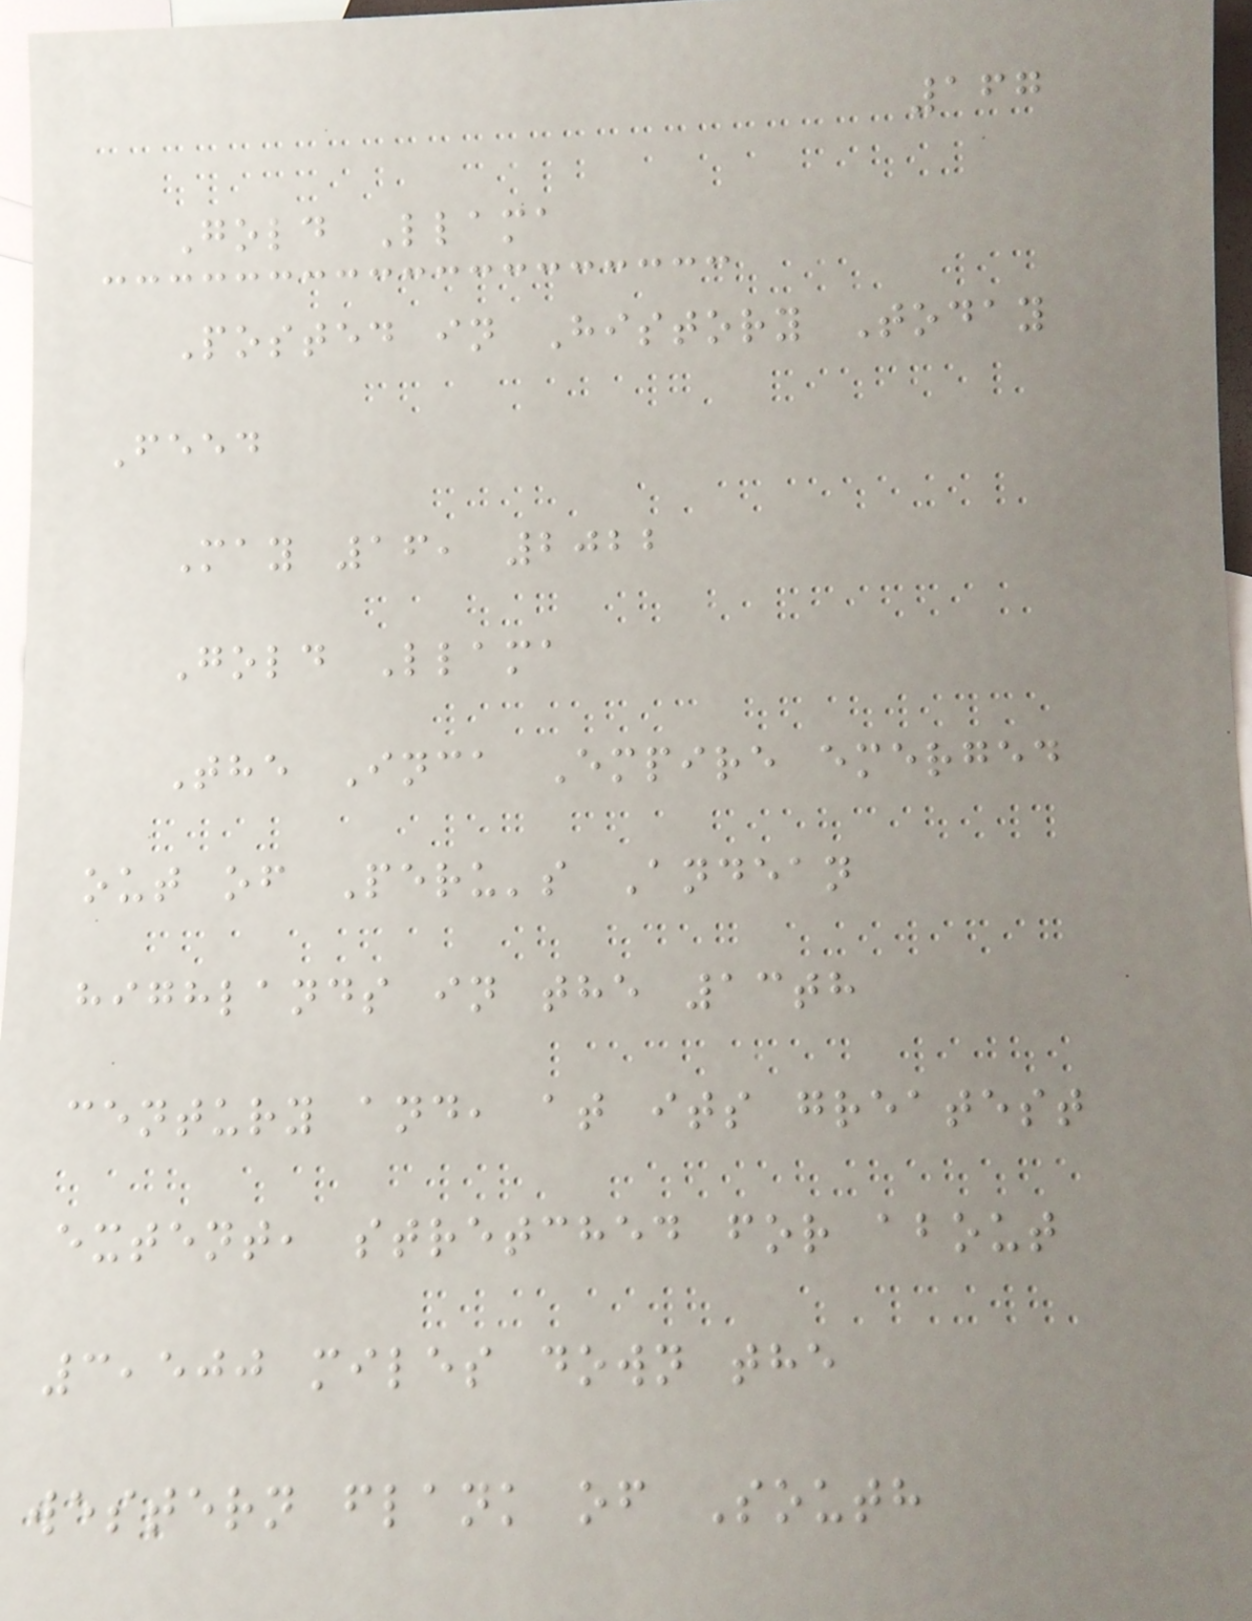167
Gold Llama
Posted in History Today
Feed
May 16, 2022
Gold Llama
The Inca Empire emerged
out of Peru's Andean
highlands in the 13th
century and, at its greatest
extent, stretched for about
3,500 miles down the
western flank of South
